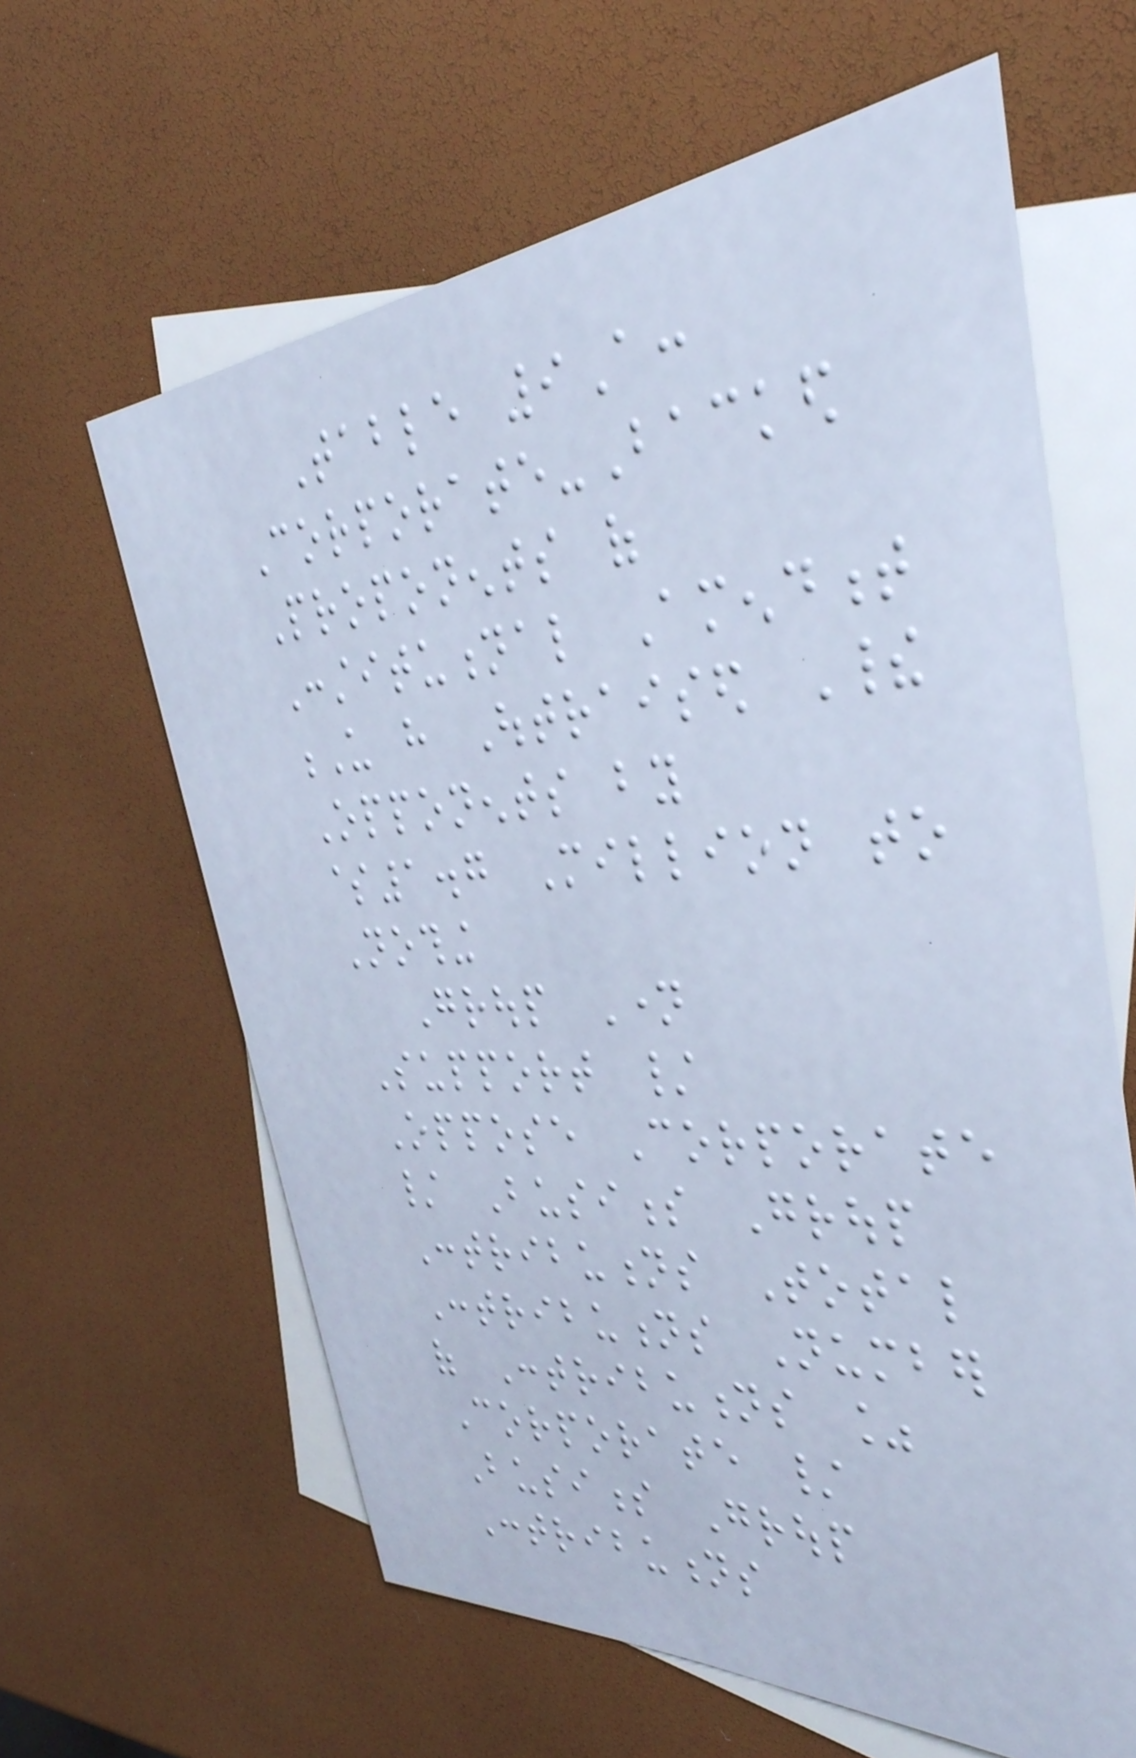Table 9A:
Corporate-Backed
Proponents of
Constitutional Amendment
U have Outraised Their
Opponents by
$1.7 Million to
Nothing
Group Name
Support /
Oppose Corporate
/ Business Group
Contributions Total
Contributions Number
of Contributions %
Corporate /
Business Group
Contributions
